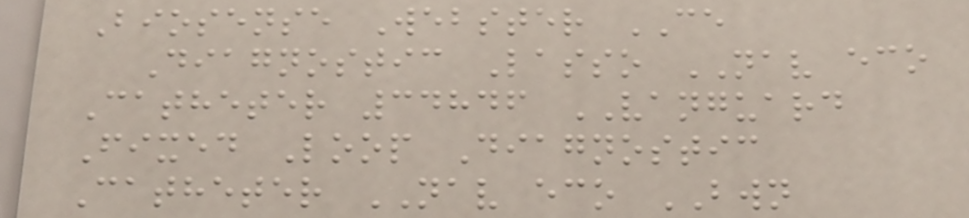Biosense Webster CE
Diagnostic Lasso NAV eco
Catheter 34846 VANGUARD
Fixed Loop Diagnostic
Catheter NAV eco BWN
